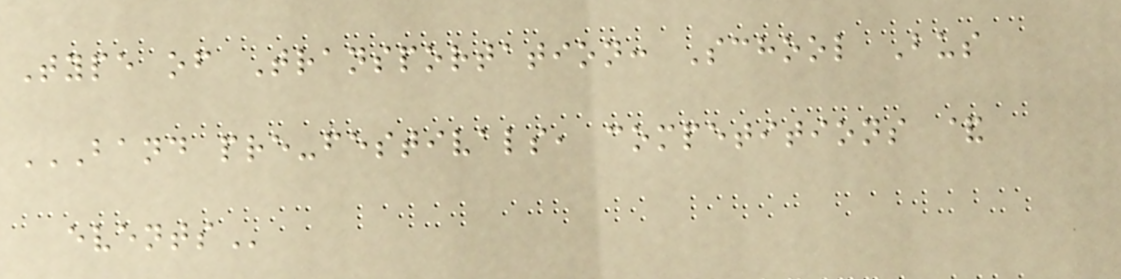Type of Transportation: School Bus
BAND PRE-FESTIVALS, COMPETITIONS &
EVENTS
